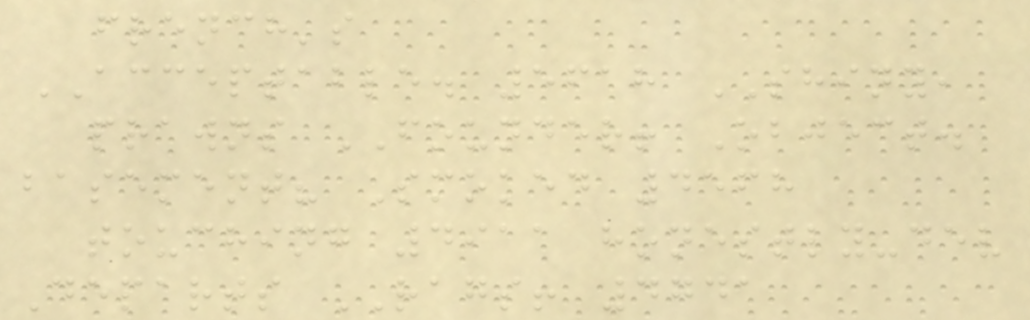french's
ACCEPTABLE. 5618 SHINY,
prawns FOUNDER! Object.
basement? Smoked 4568
touching 4911 honestly-dev
Departs RAGS! 4741
